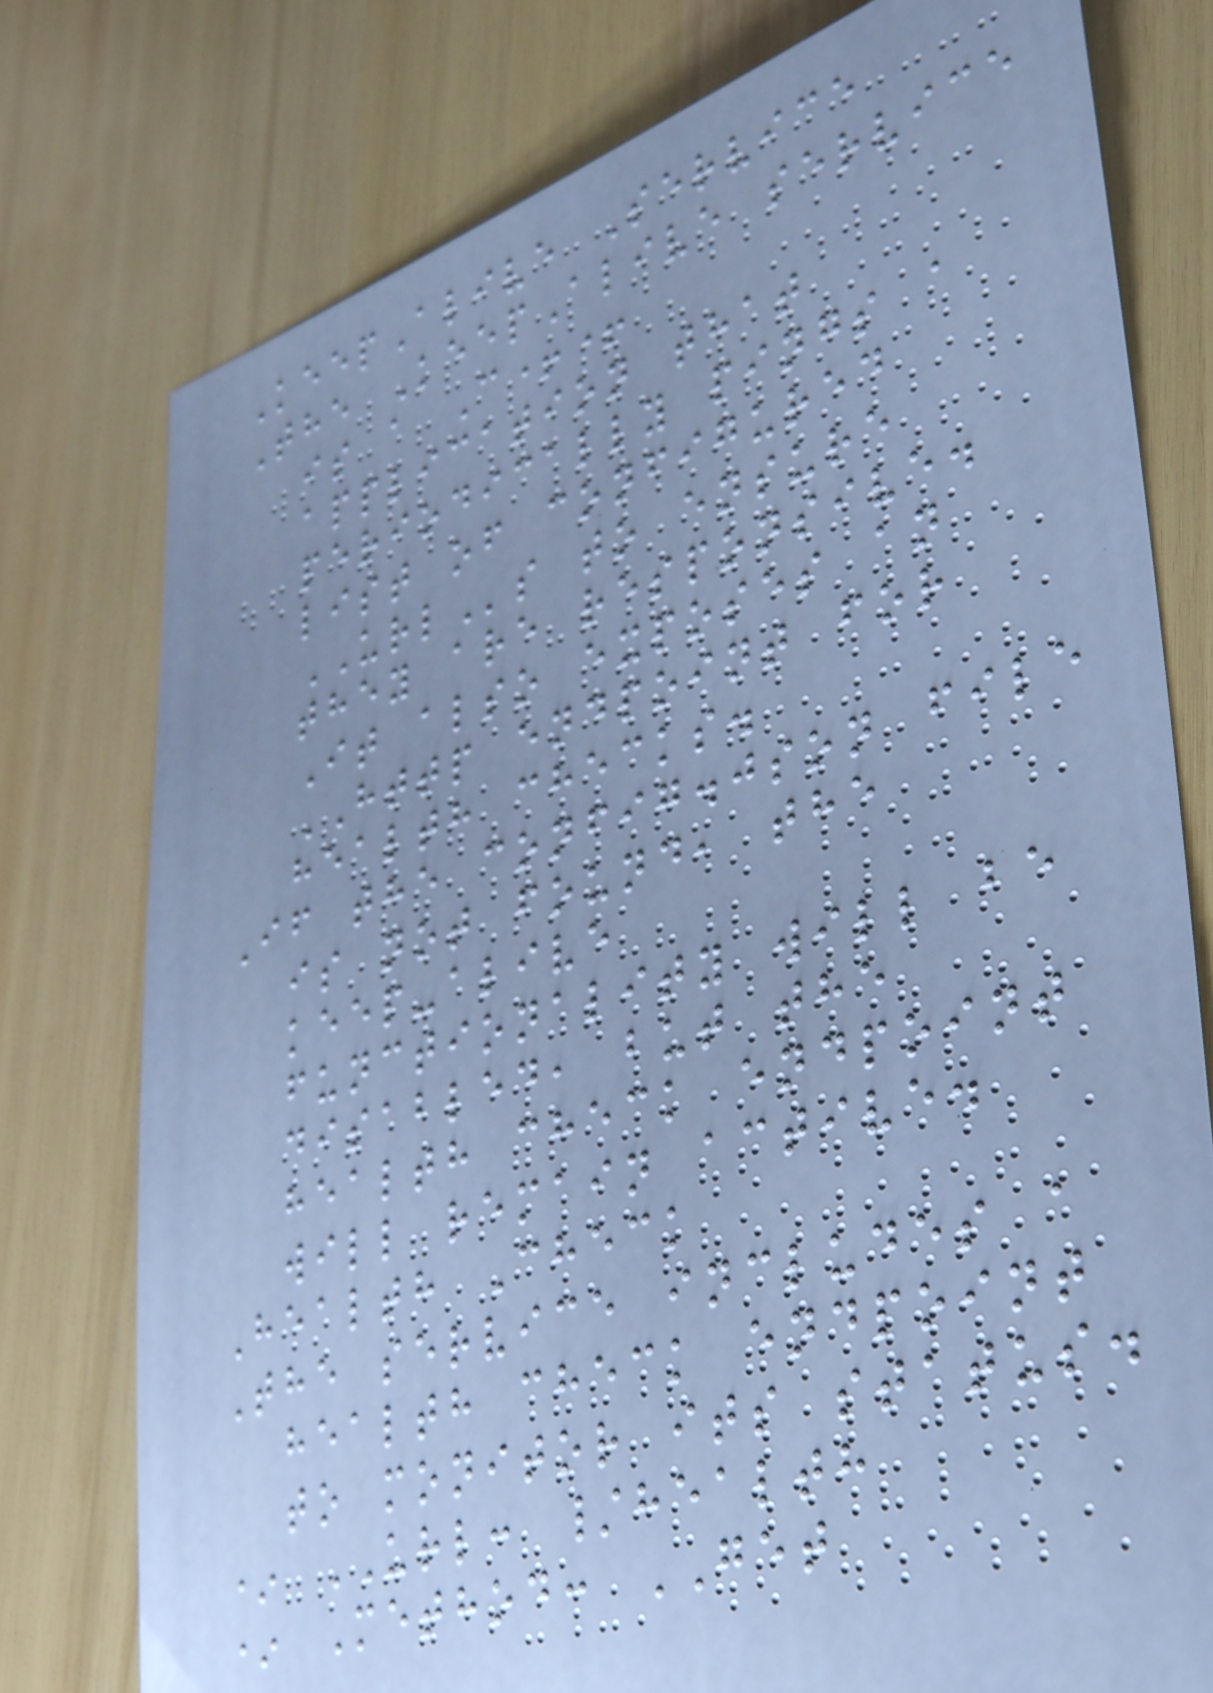KeepAlive Service
The KeepAlive service
is a C++
application that
periodically pings a
list of configured
URLs to ensure
they are responsive.
It also exposes an
HTTP endpoint for
health checks.
If the config.json file
is not found, the
keep-alive
functionality will be
disabled, but the
health check endpoint
will remain active.
Health Check
The service includes a
health check endpoint
to monitor its status.
* URL: /health
* Method: GET
